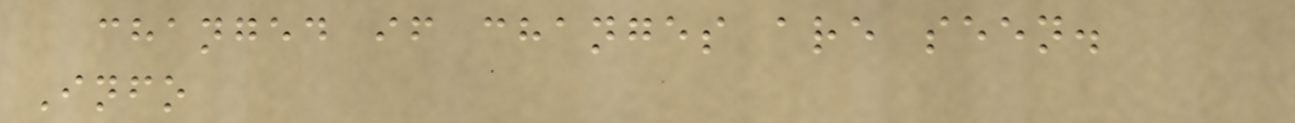changed if changes are seen.
Info
